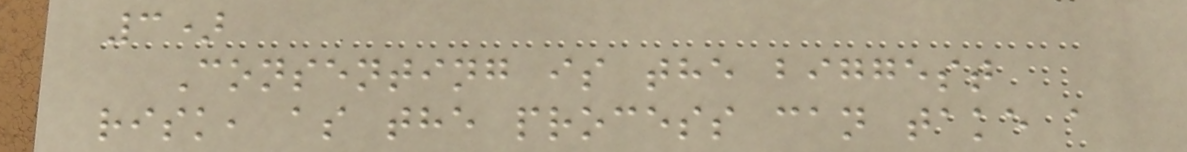3)
Consenting is the biggest
risk, as the process can take a
